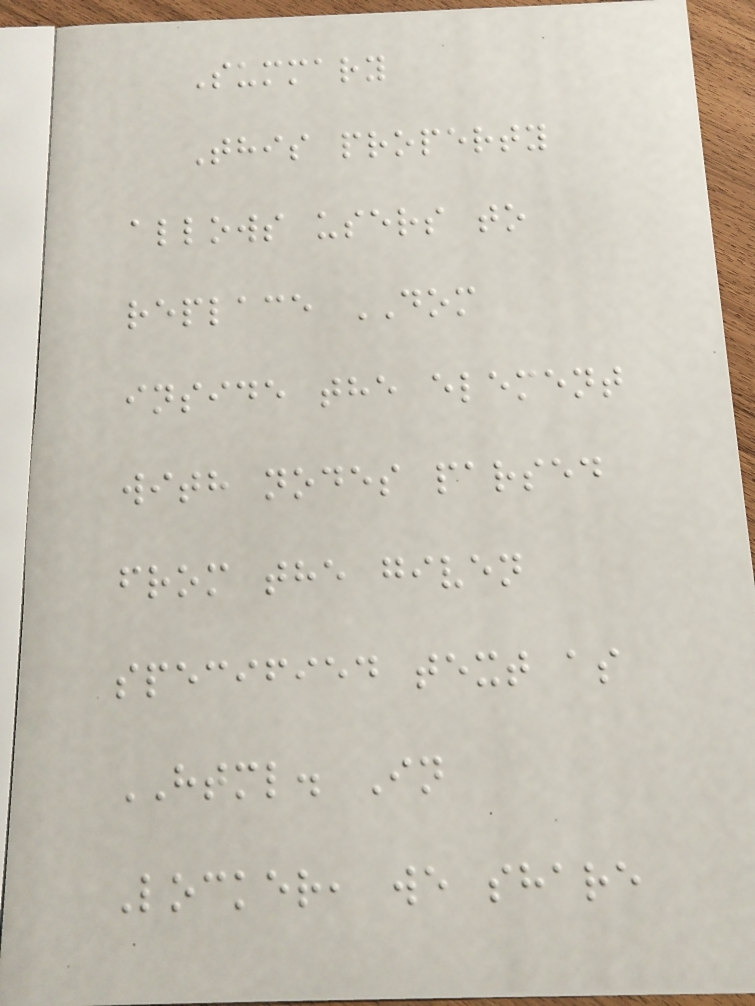Summary
This property
allows users to
replace DOM
inside the element
with nodes parsed
from the given
specified text as
HTML. In
Locker, we share
